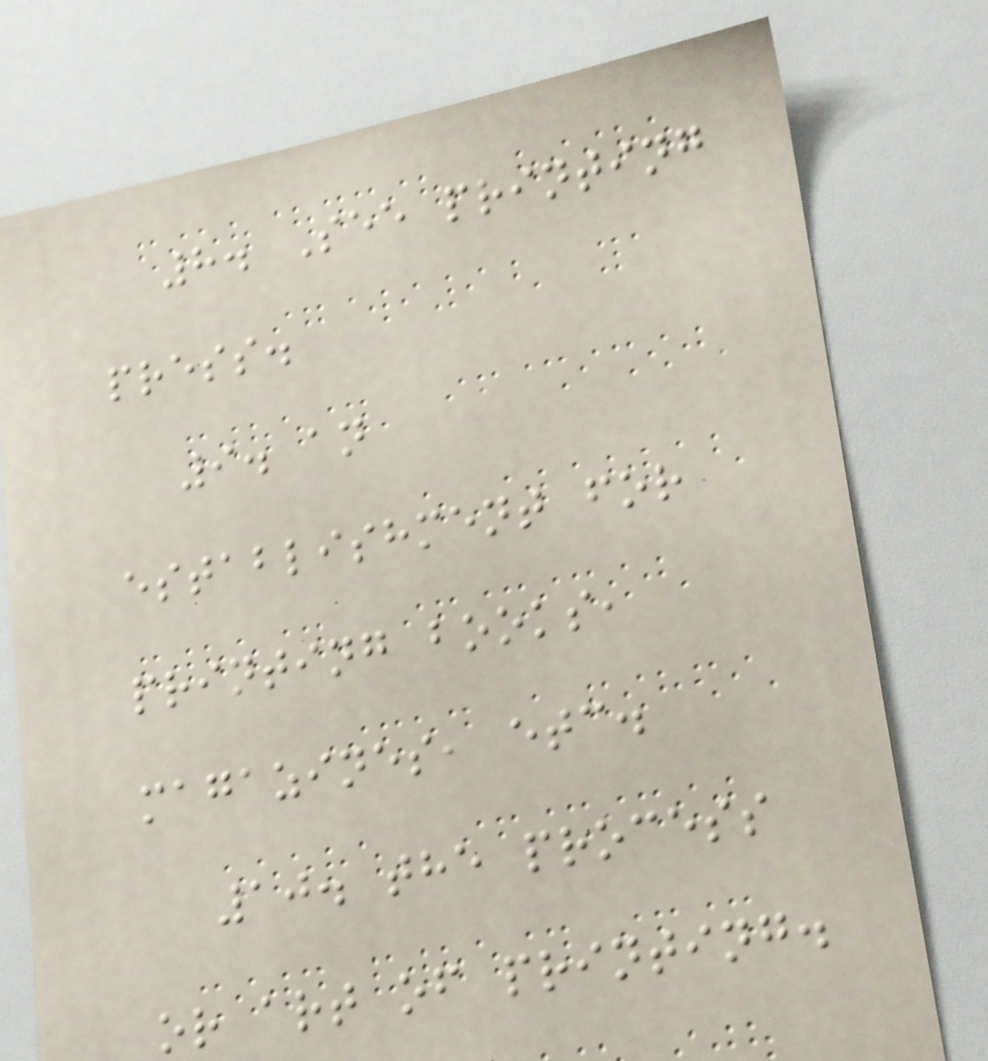8. See printing
press.
9. an
establishment for
printing books,
magazines, etc.
10. the process
or art of printing.
